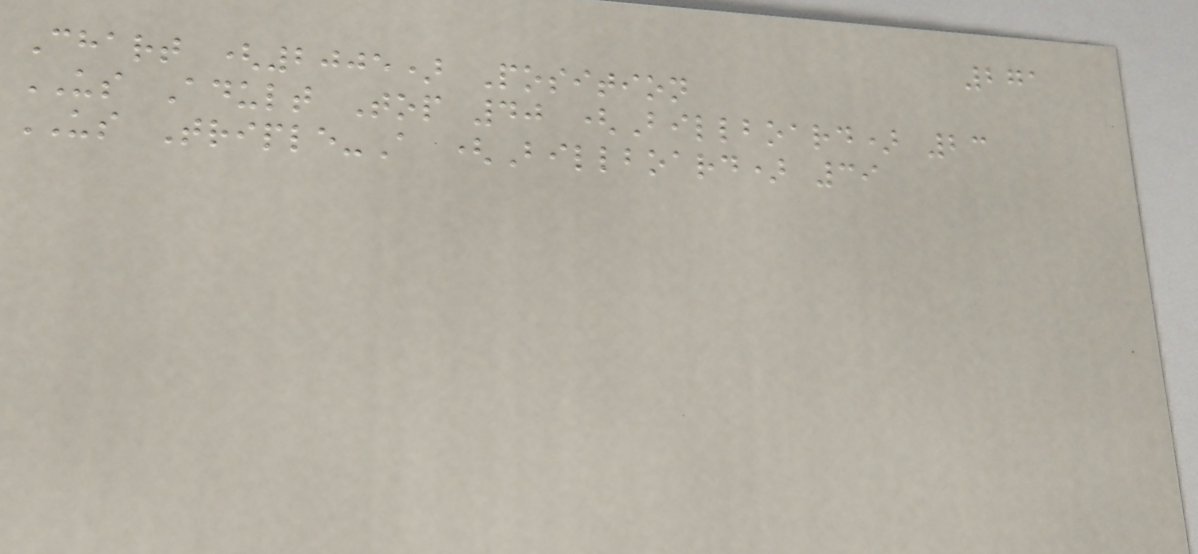271
Chart (2005) Position
US Adult Top 40 (Billboard) 23
US Triple-A (Billboard) 39
